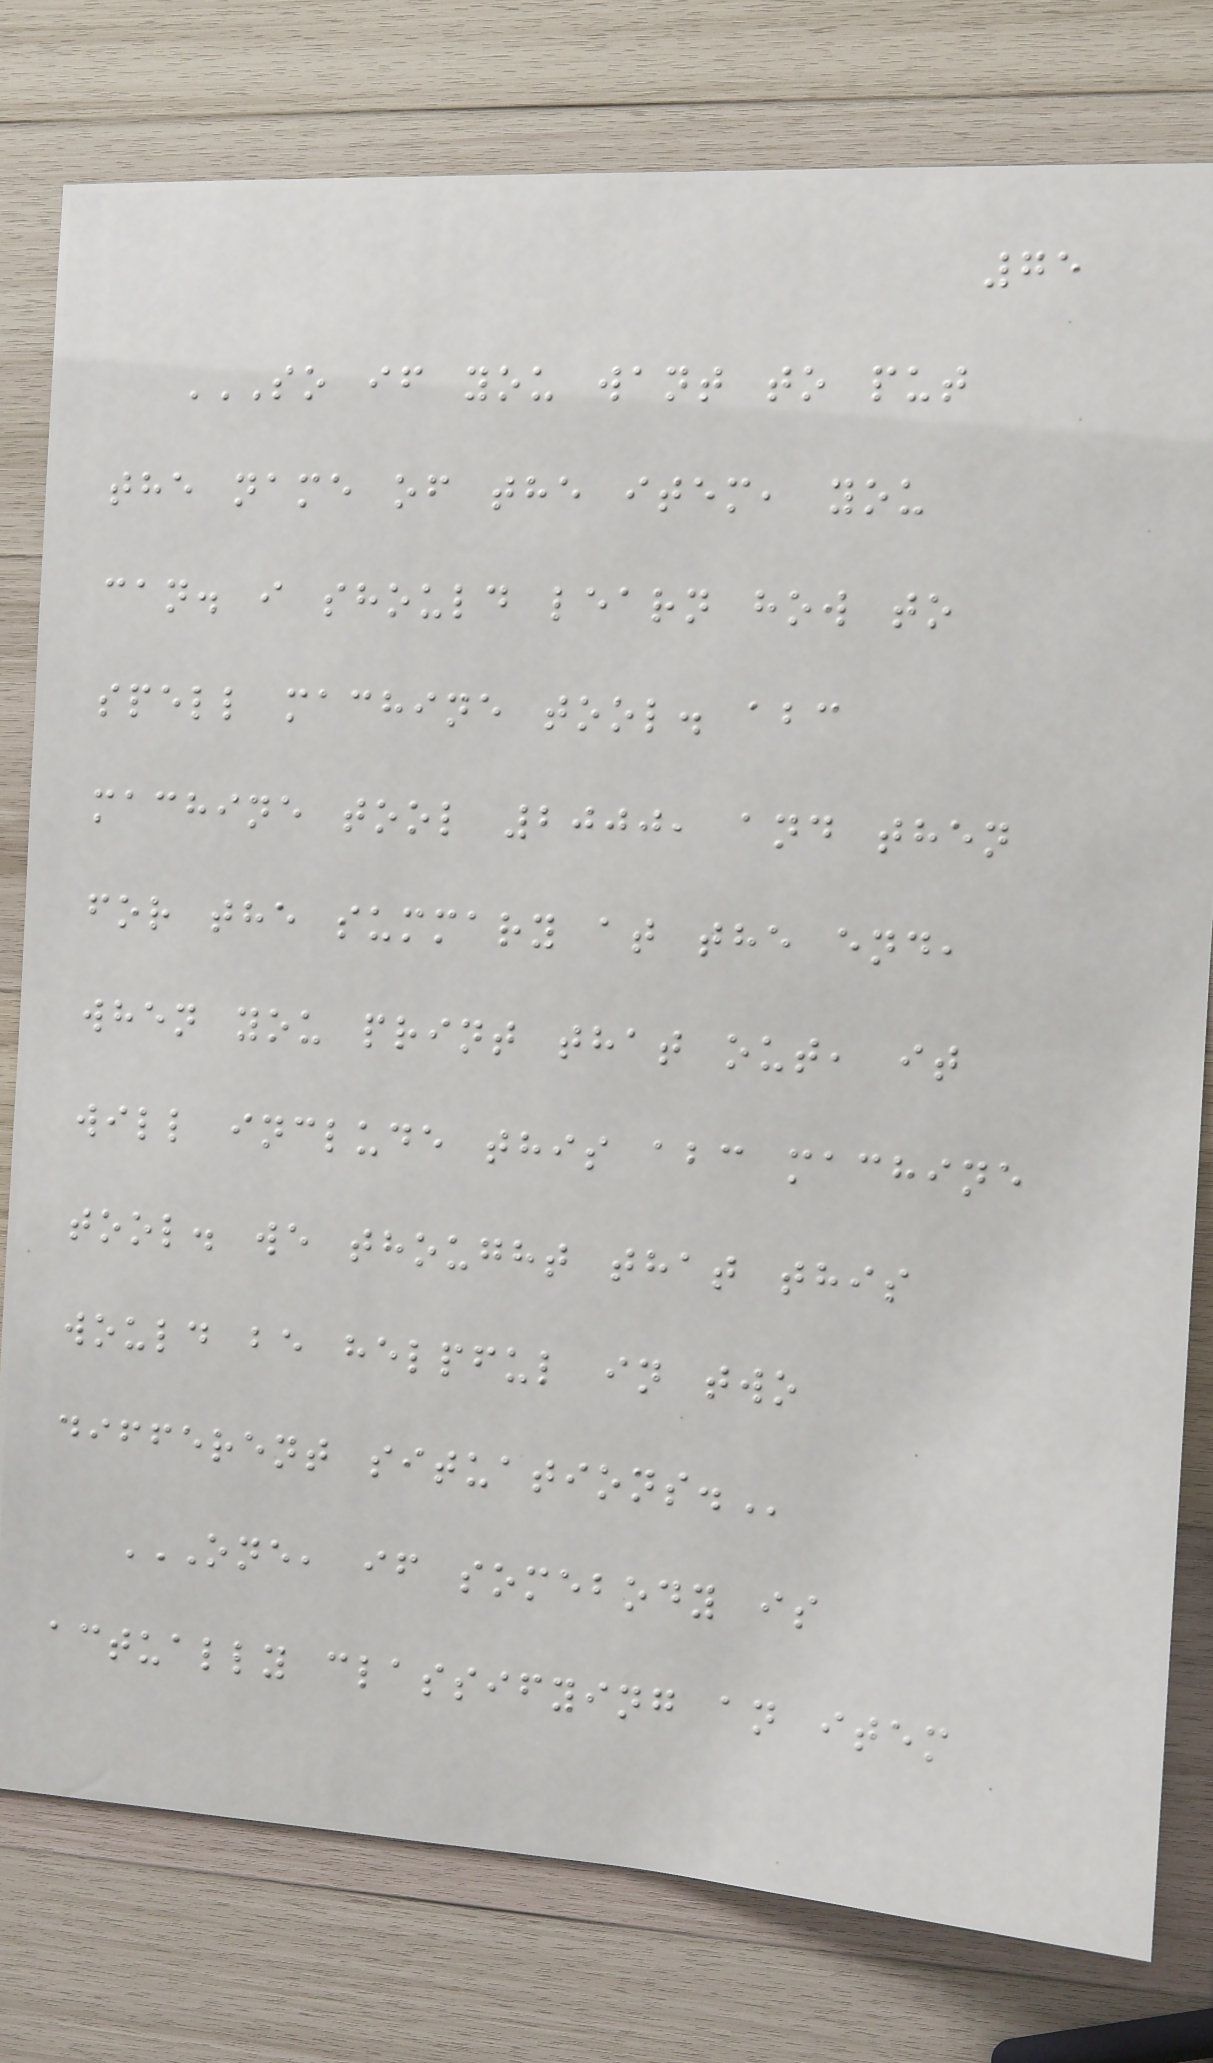75
SO IF YOU WANT TO PUT
THE NAME OF THE ITEM, YOU
CAN. I SHOULD LEARN HOW TO
SPELL MACHINE TOOL. ABC
MACHINE TOOL 2000, AND THEN
FOR THE SUMMARY AT THE END,
WHEN YOU PRINT THAT OUT, IT
WILL INCLUDE THIS ABC MACHINE
TOOL. WE THOUGHT THAT THIS
WOULD BE HELPFUL IN TWO
DIFFERENT SITUATIONS.
ONE, IF SOMEBODY IS
ACTUALLY CLASSIFYING AN ITEM
